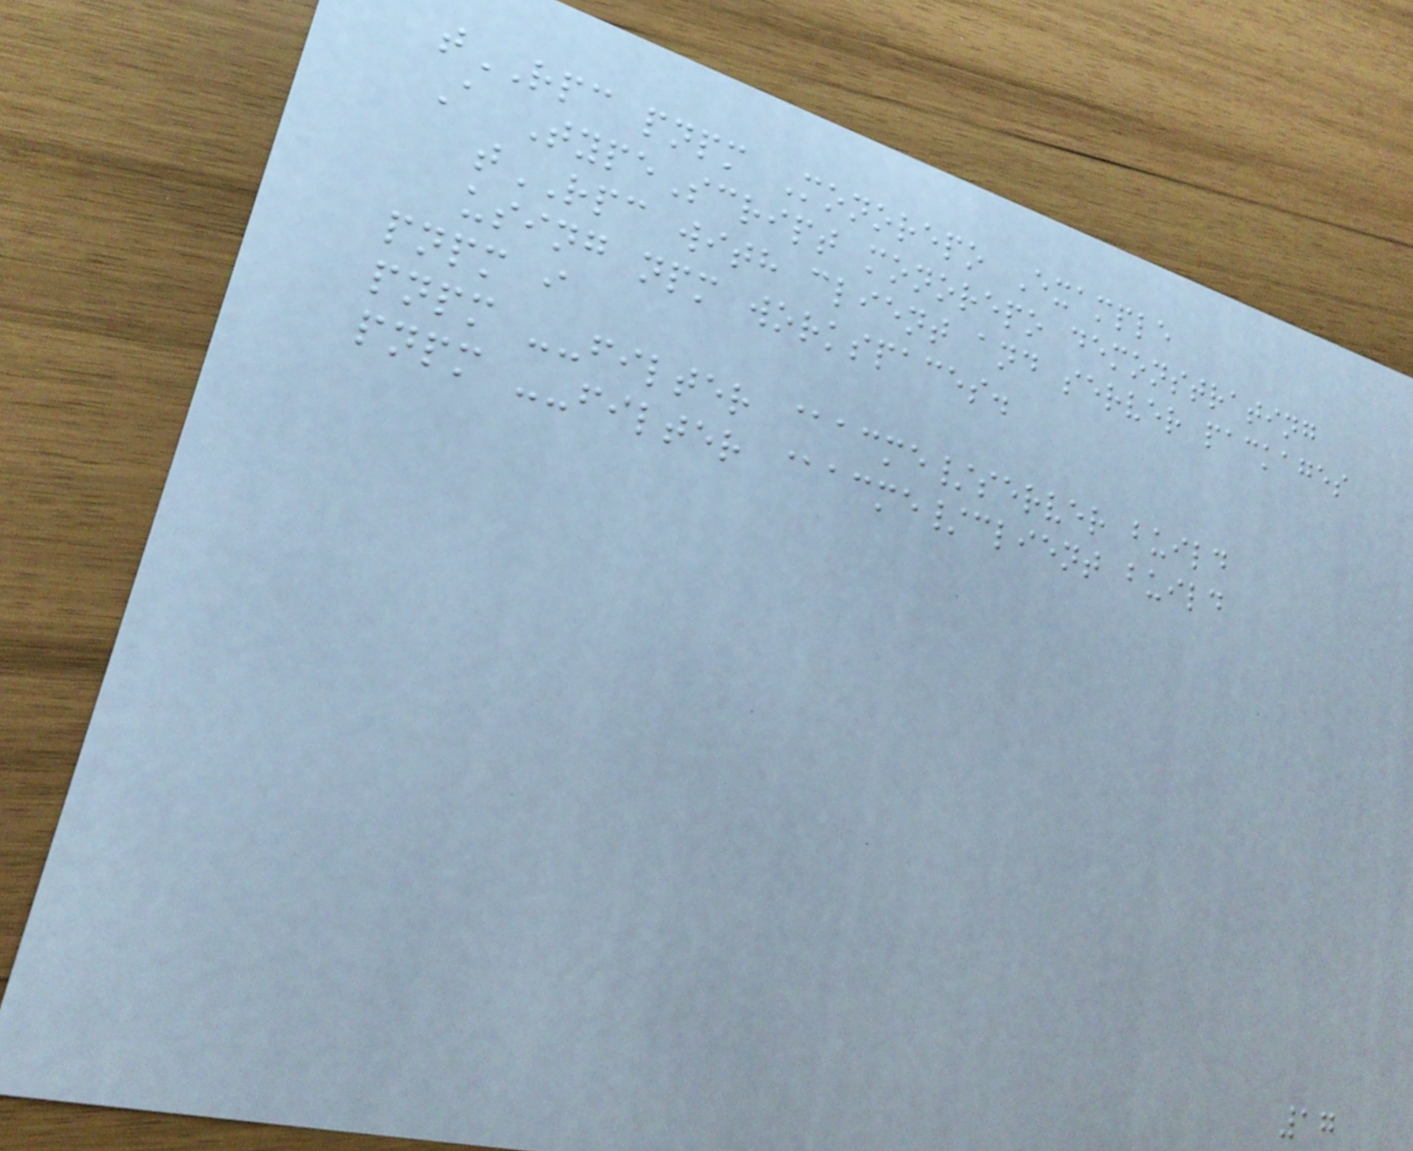tRPC pnpm Monorepo Example
A TypeScript monorepo demonstrating
tRPC with client and server packages
using npm workspaces.
pnpm i
pnpm --filter @acme/server build
pnpm --filter @acme/client build
17
